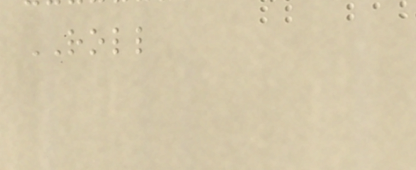ROLL
